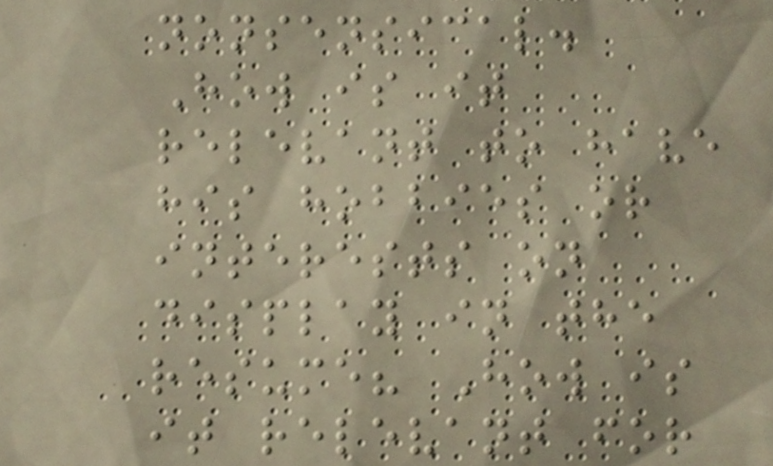nonsensical.
How is it
relevant to have
his hobbies or
interests on
display in the
resume? How is
it relevant for
